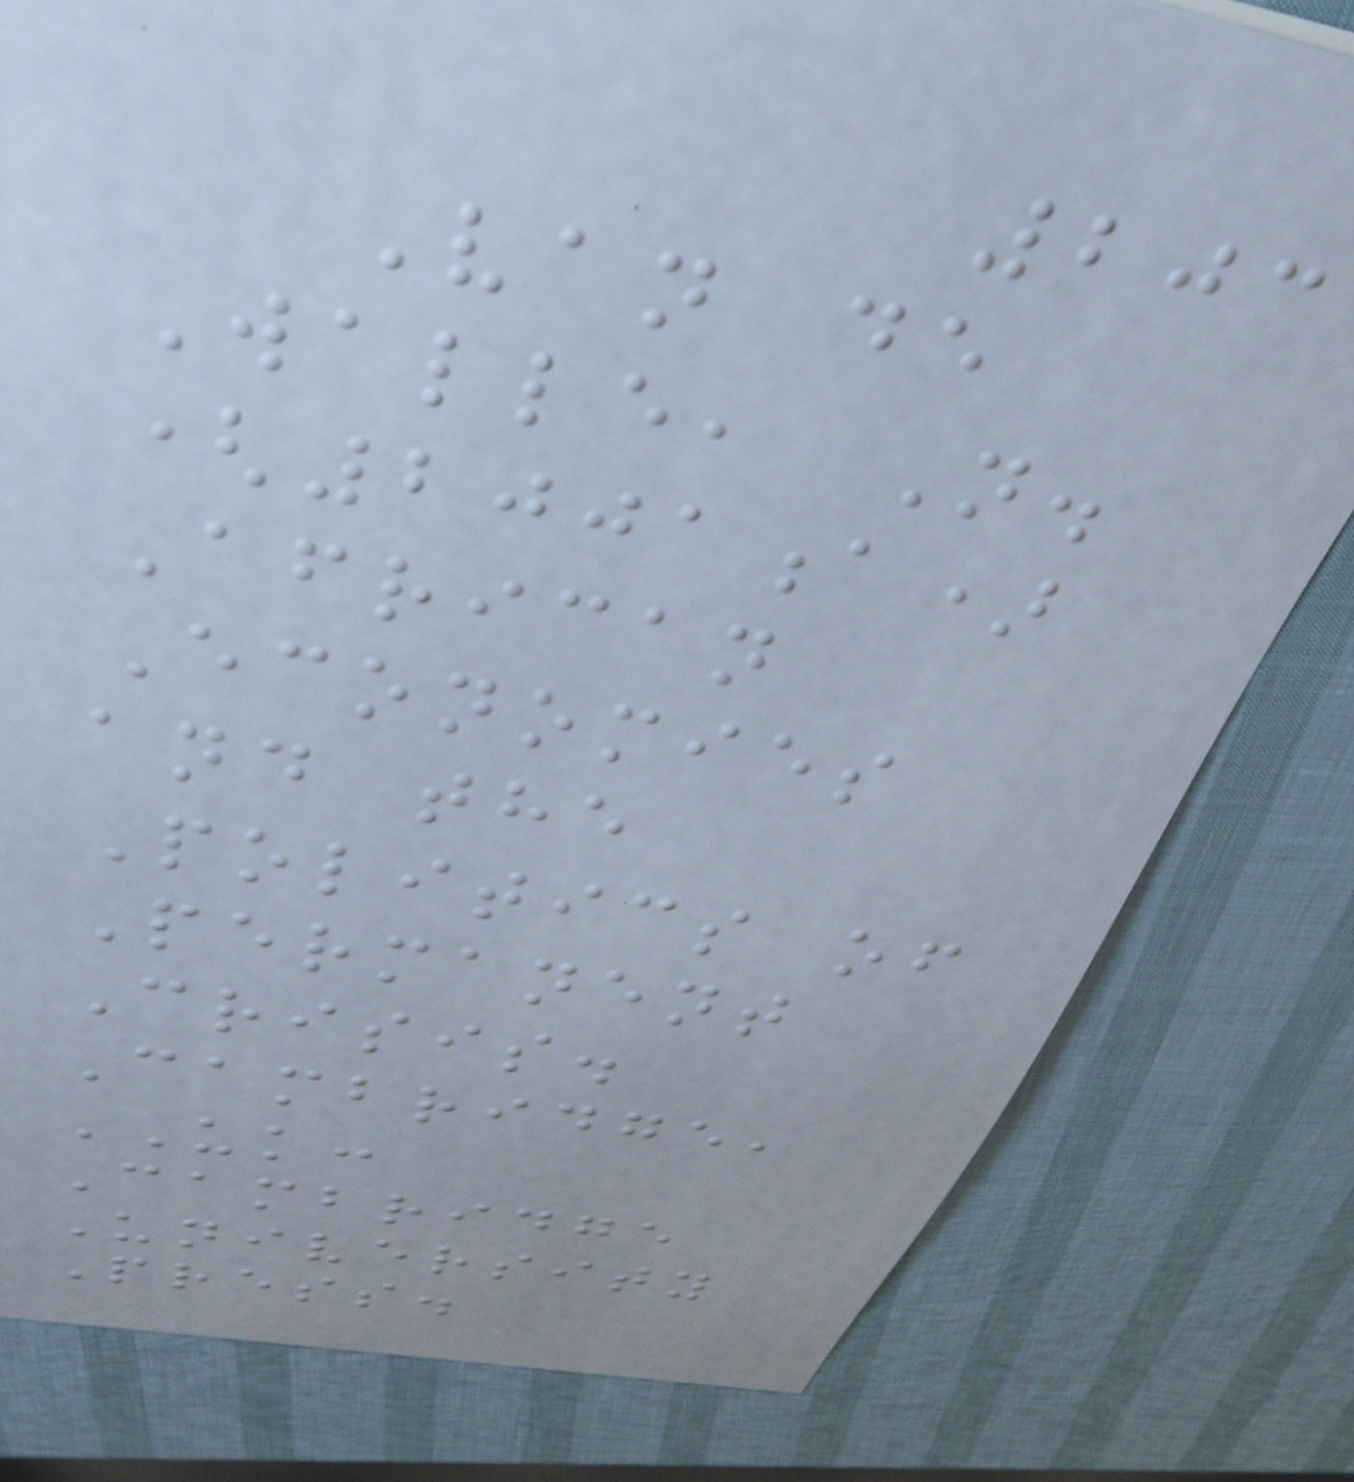203
Van de
Walle, N.
(2001a)
African
Economies
and the
Politics of
Permanent
Crisis.
Cambridge,
UK:
Cambridge
University
Press.
